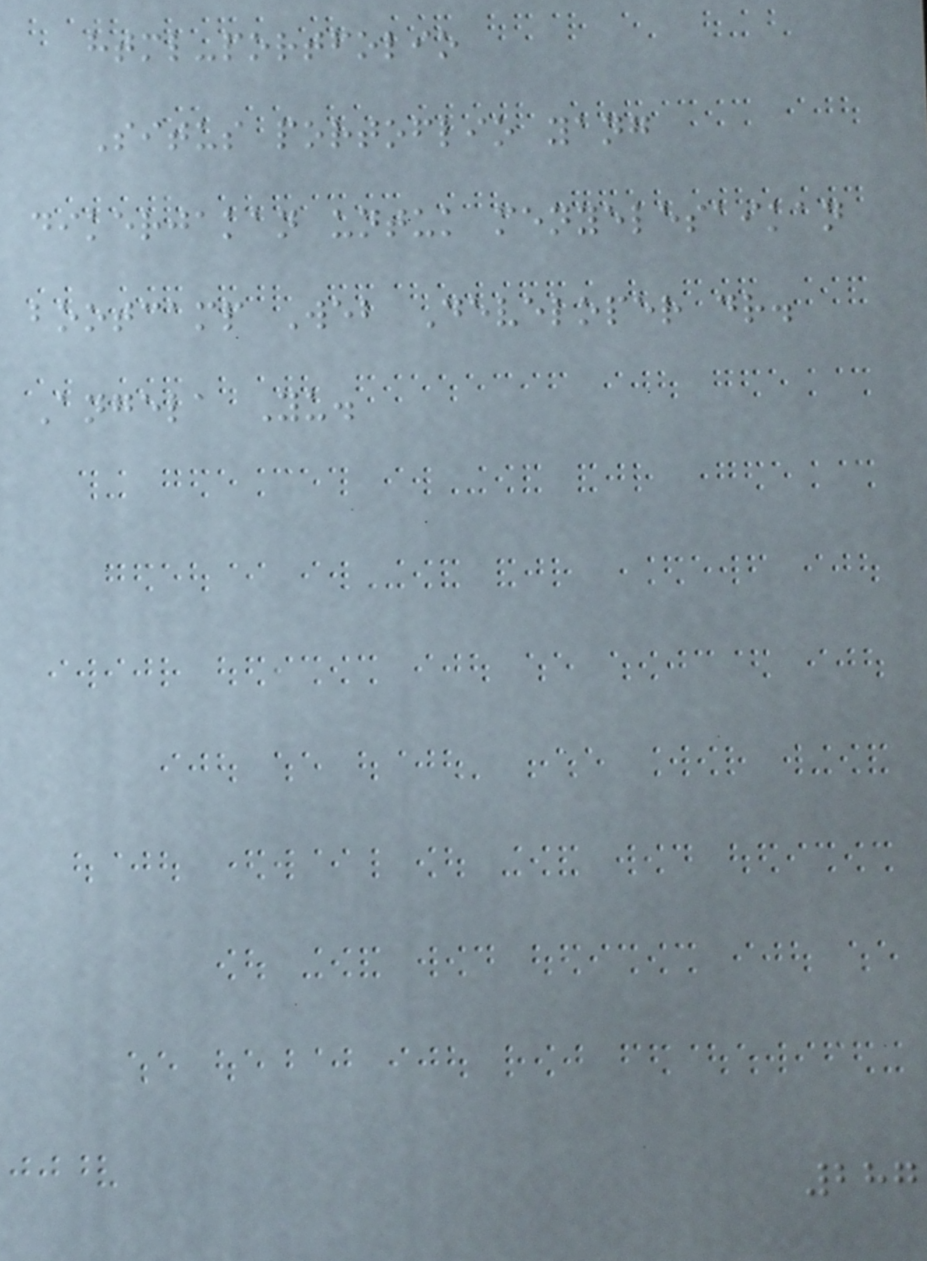html-portfolio
Situs portoflio yang
dikerjakan untuk menyelesaikan
bootcamp Web Developer dr.
Angela Yu.
287
